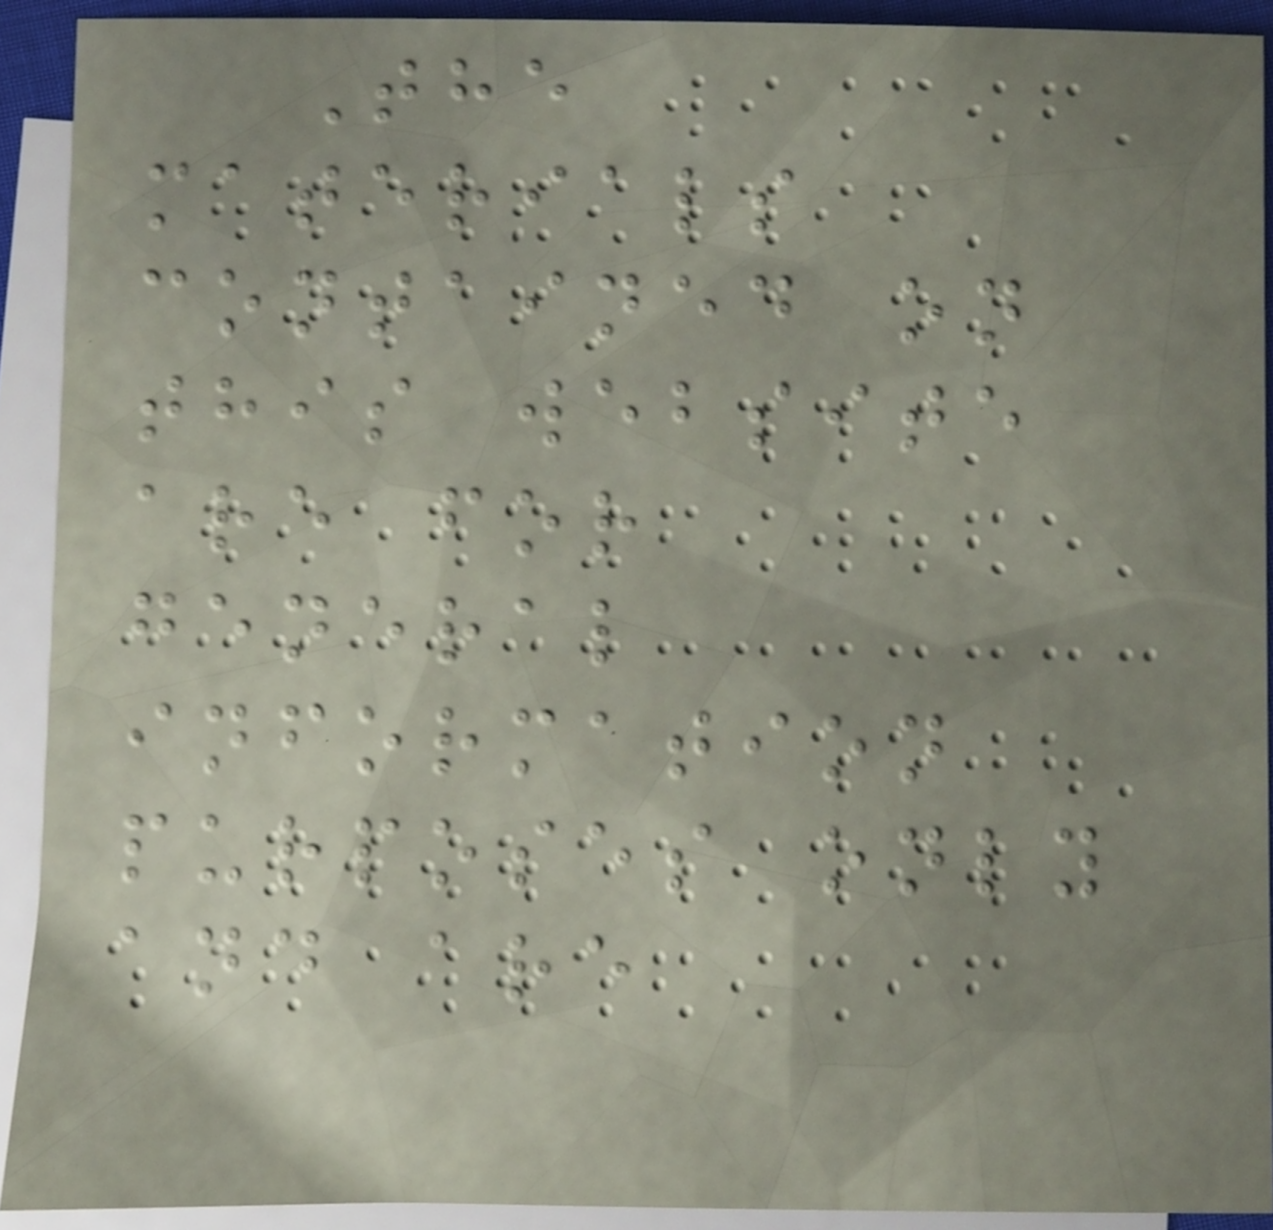The
materials
contained on
this website
are for
general
information
purposes only
and are
